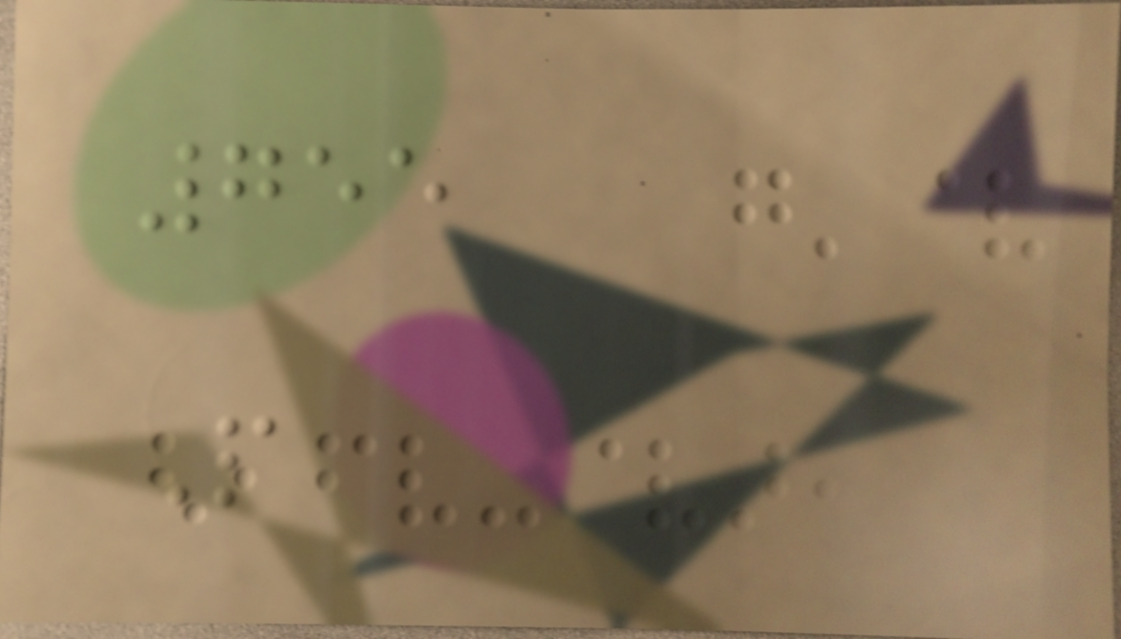755
P
